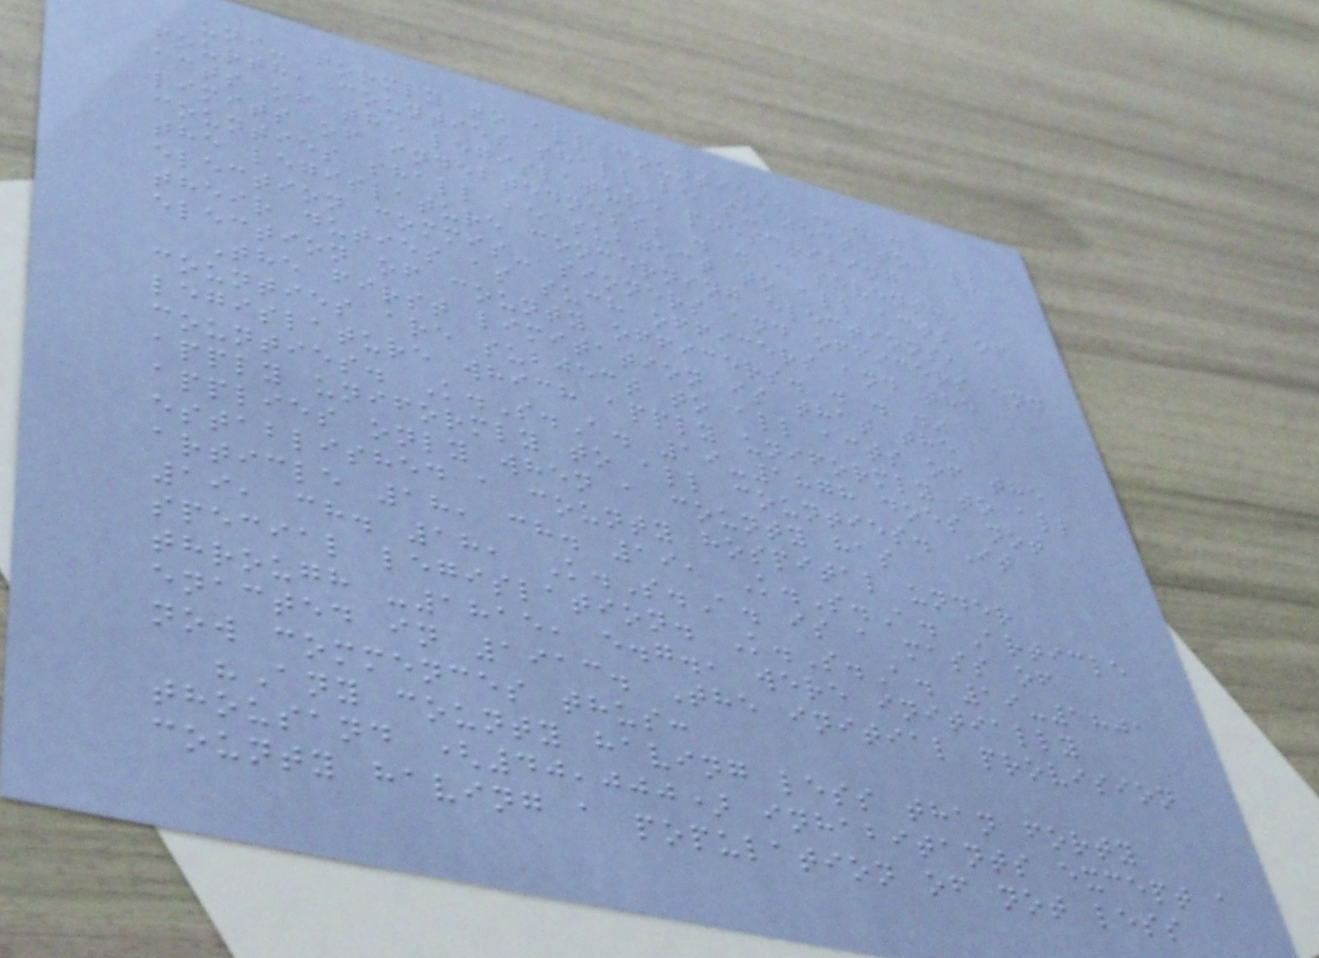uni- formly to all counties; . . .
fourth, counties shall be subject to all
acts of the legislature prescribing
limits of indebtedness; . . . seventh,
counties shall be subject to all acts of
the legislature concerning elections,
election commis- sioners and officers and
their duties as such officers and the
election of county officers. . . ."
The first limitation is that the
counties are subject to all acts of the
legislature which apply uniformly to all
counties. K.S.A. 19-1878 does not
apply uniformly to all counties. It
applies only when a county has
established a county hospital under
article 18, ch. 19, K.S.A. Article
19, ch. 18, K.S.A. is a mass of
special legislation. K.S.A. 19-1801
through -1815, e.g., were initially
enacted in 1913. The initial provision
now commences thus:
"Any county having less than forty
thousand (40,000) inhabitants except a
county having a population of not less
